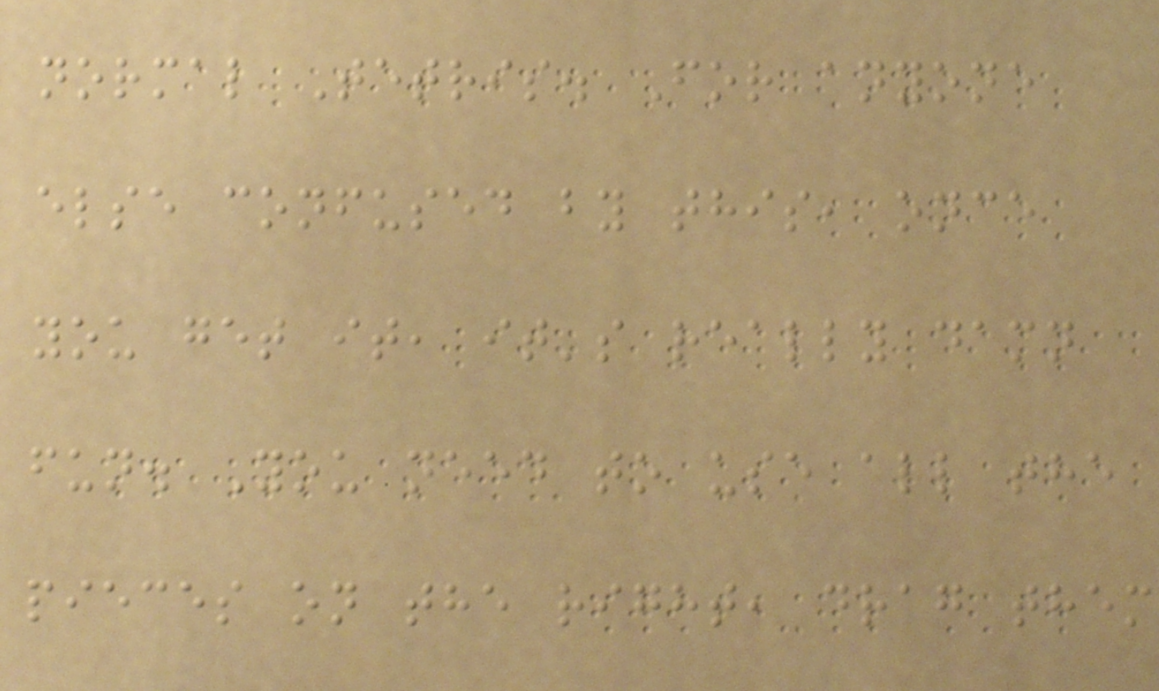normal Tetris. For anyone
else confused by this, once
you get it, it's really damn
fun. You need to use all the
pieces on the right, drag them
